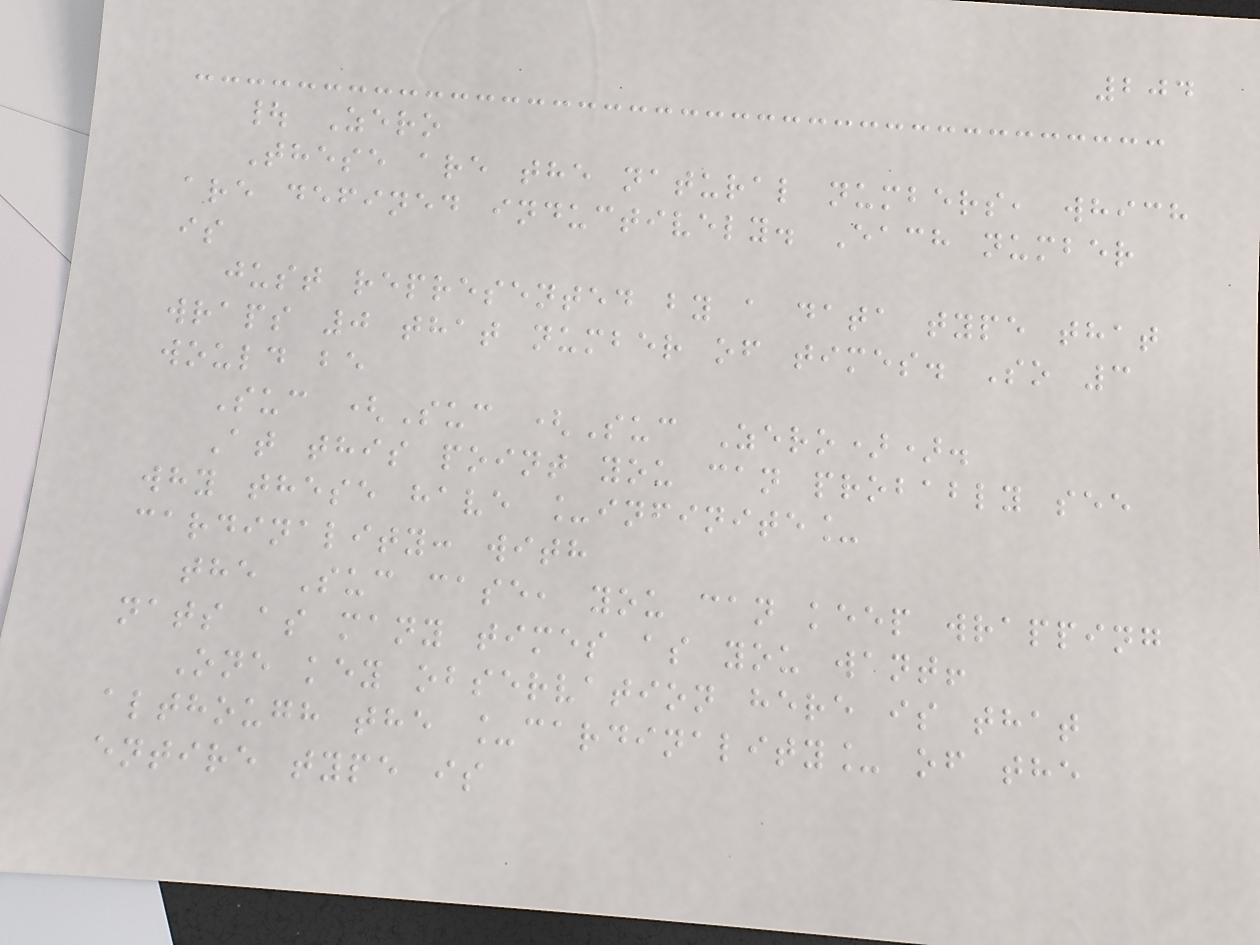204
| Zero
These are the natural numbers, which
are defined inductively. Each number
is
just represented by a data type that
wraps 0 that number of times. So 3
would be
Suc (Suc (Suc Zero)).
At this point you can probably see
why these have _infinite_
cardinality: with
the Suc case, you can keep wrapping
nats as many times as you want!
One key observation here is that
although the _cardinality_ of the
entire type is
